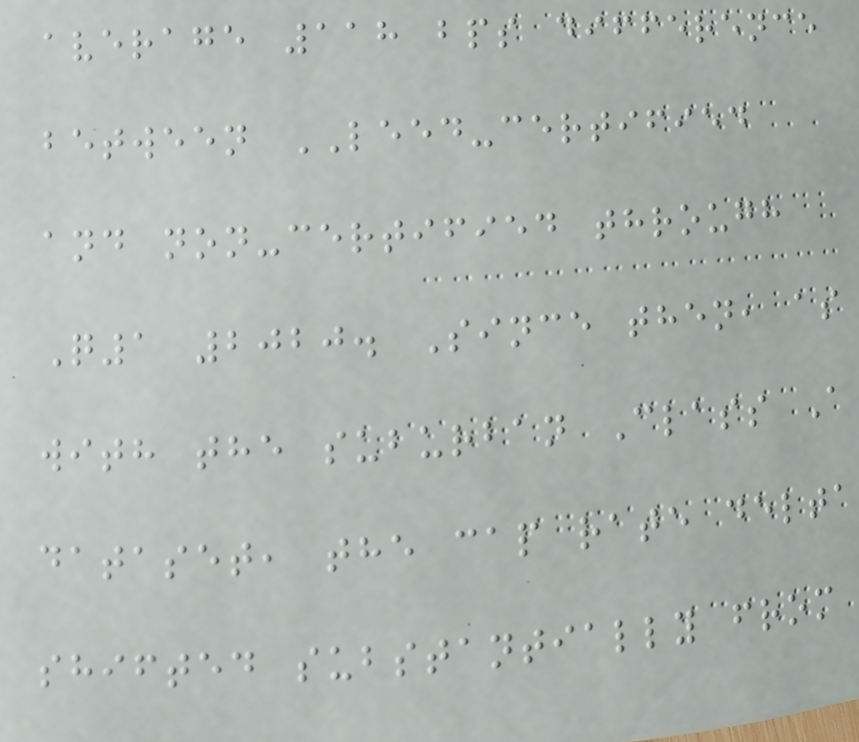average 118 bps difference
between LEED-certified
and non-certified through
Q1 2020. Since then, as
with the suburban Class A
dataset, the cap rate delta
shifted substantially from
